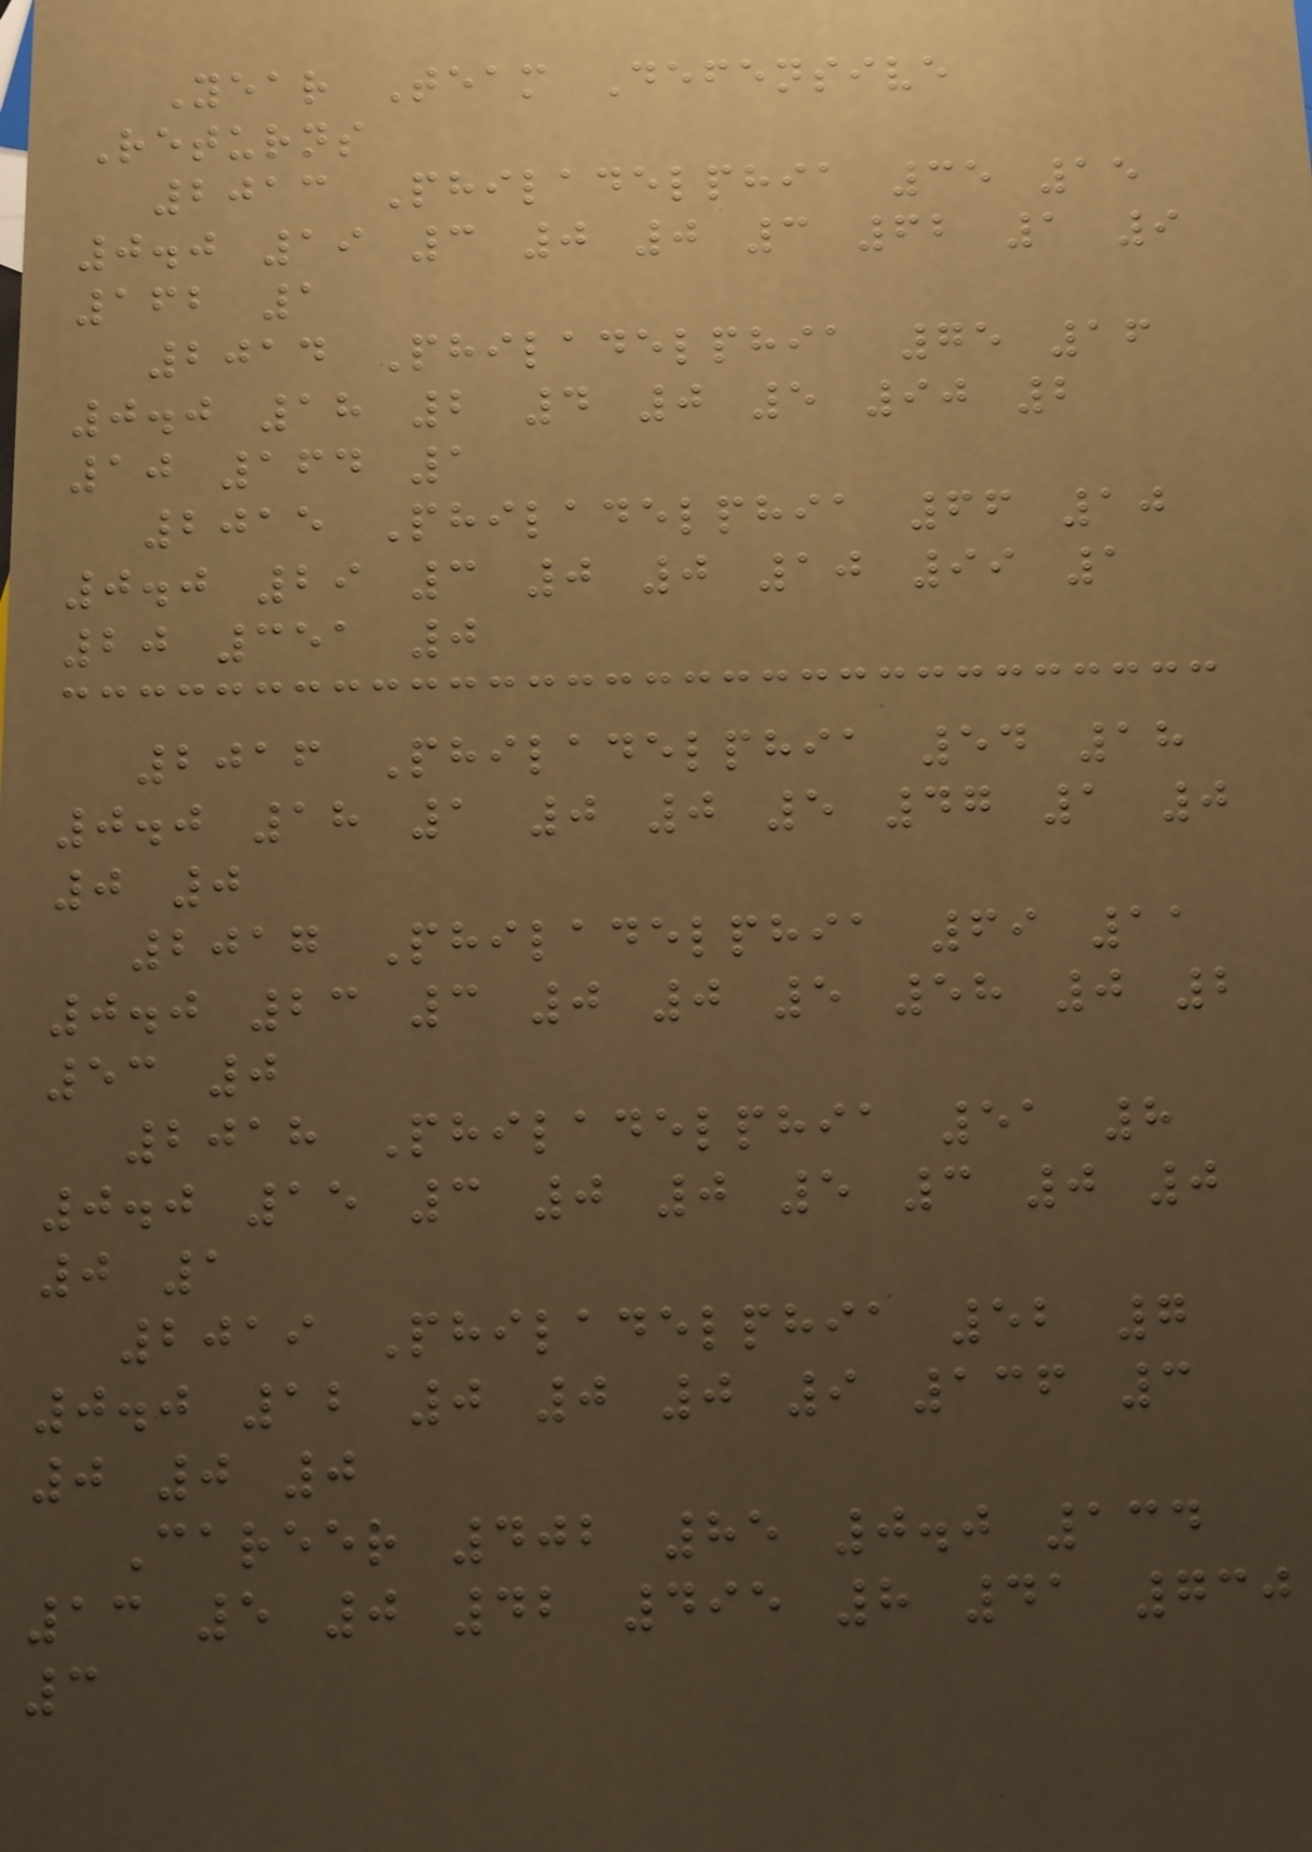Year Team Defensive
Returns
2013 Philadelphia 35 15
0.0 19 3 0 0 3 62 1 9
162 1
2014 Philadelphia 75 16
0.0 18 2 4 0 5 90 2
10 164 1
2015 Philadelphia 66 10
0.0 29 3 0 0 10 99 1
20 351 0
2016 Philadelphia 54 18
0.0 18 1 0 0 5 47 1 0
0 0
2017 Philadelphia 69 11
0.0 23 3 0 0 5 58 0 2
53 0
2018 Philadelphia 51 8
0.0 15 3 0 0 5 3 0 0
0 1
2019 Philadelphia 52 7
0.0 12 0 0 0 9 136 3
0 0 0
Career 402 85 0.0 134
13 5 0 42 495 8 41 730
3
